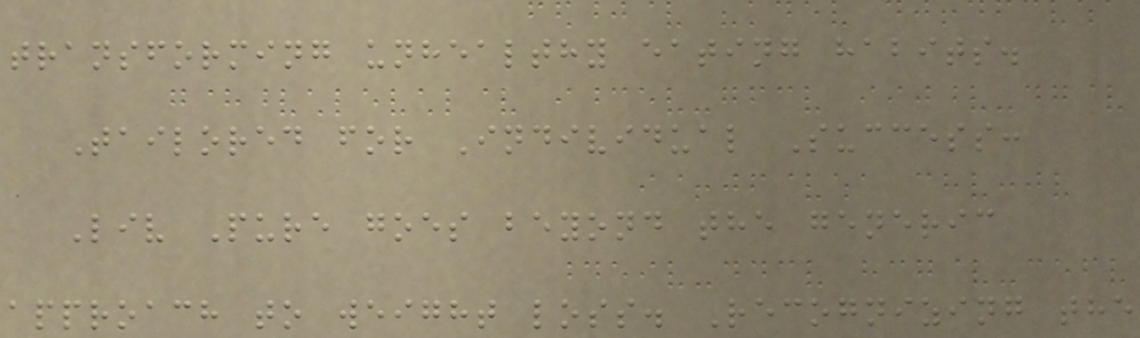transforming unhealthy eating habits.
Tailored for Individual Success:
Liv Pure goes beyond the generic
approach to weight loss. Recognizing the
